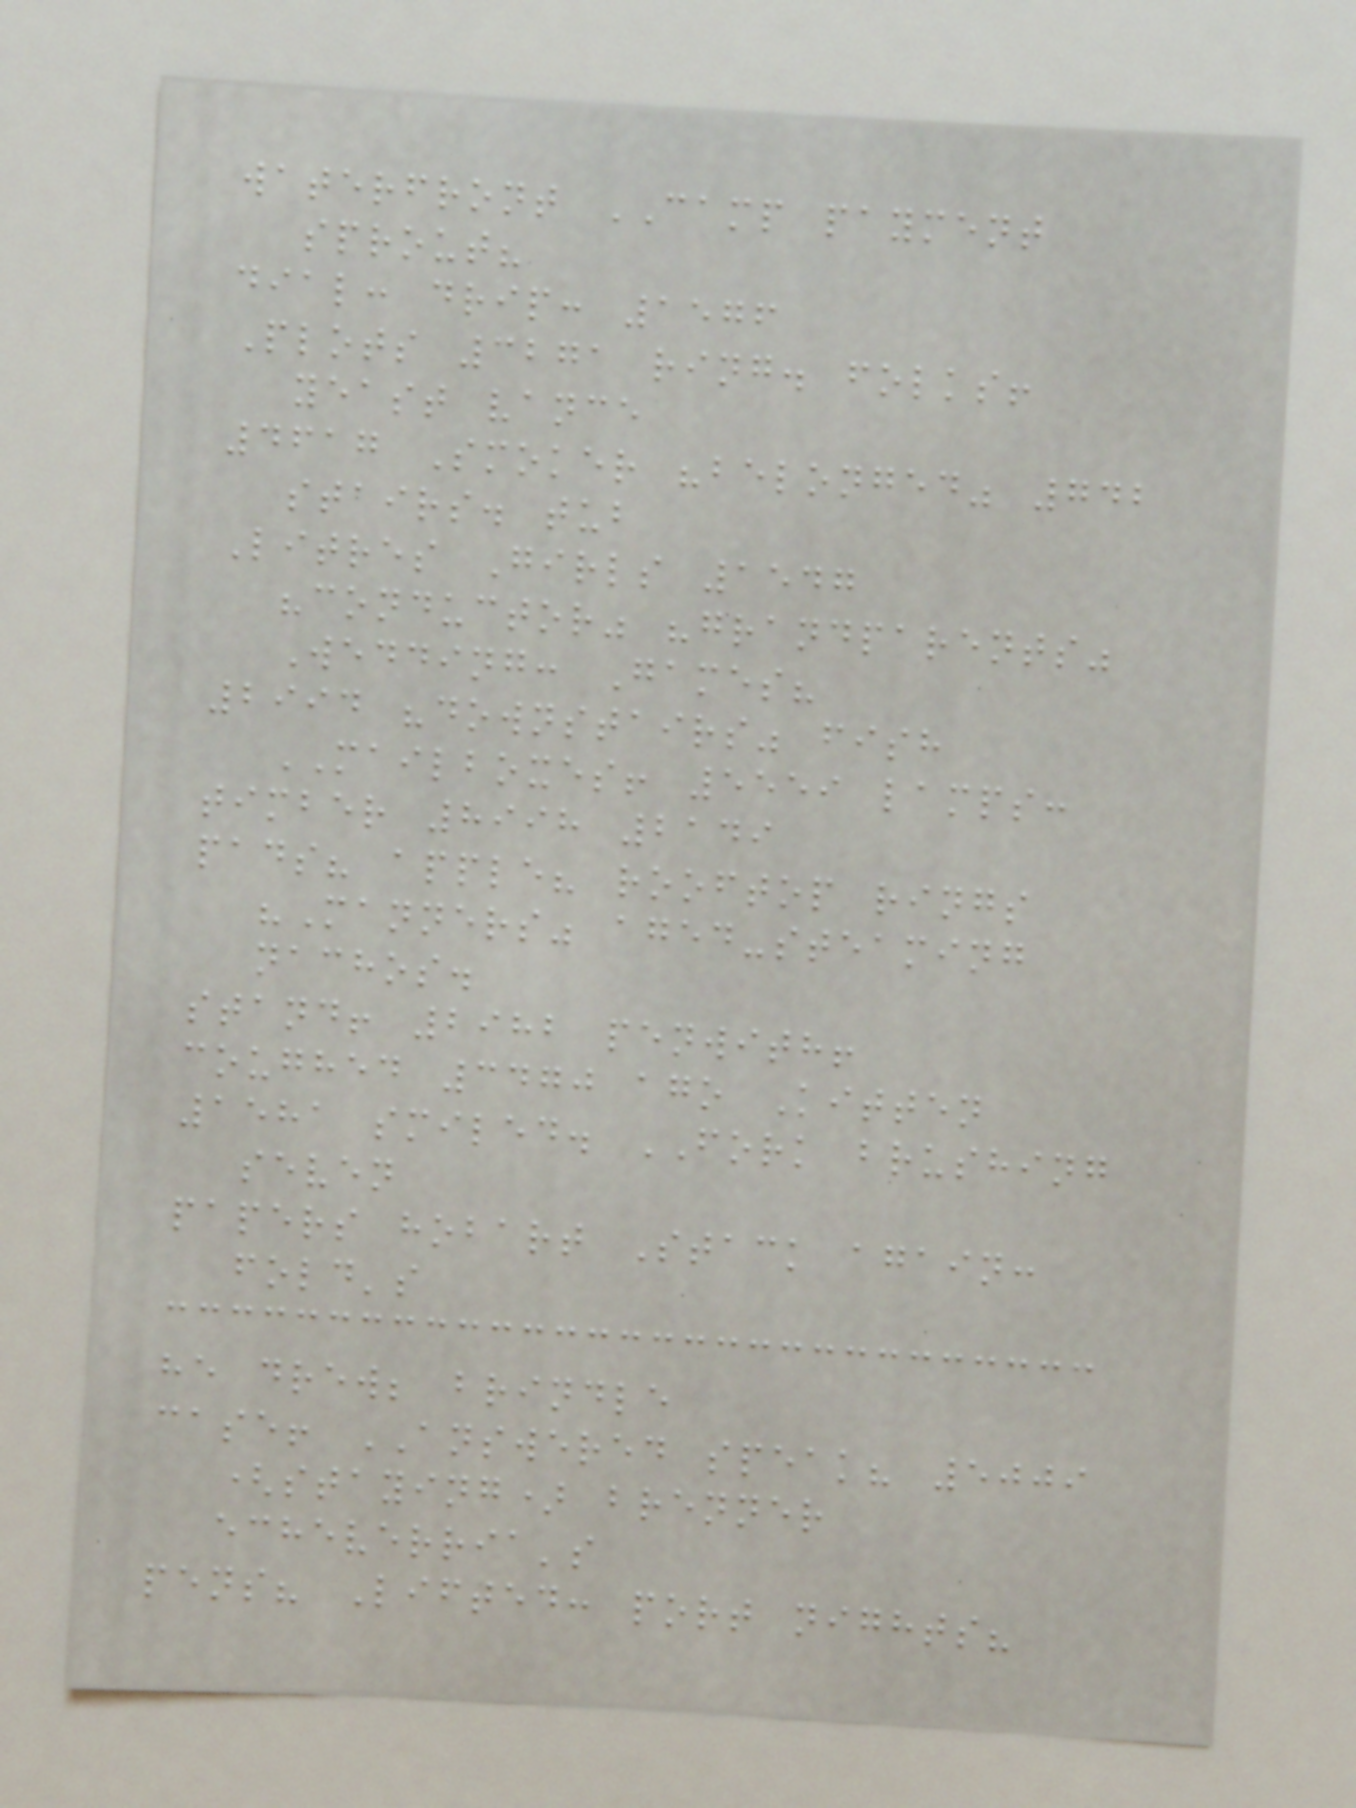waterfront CAMP payment
sprout?
dial: drip: 1576
Plots 3271 ring. folks!
yeast vance
4617 Smoker "belonged" 742
stairs. tub
Litres Girls 1547
"conductor" "grandparents"
Wedding: Games?
2994 "downstairs" fish
MAILBOXES! 5559 lamps:
timber 8998 2149
pads? apple? rooftop rings
"Manners" aged-steaming
nachos.
stand! 2982 penwith!
coughed 3470 ago Kitten
1581 smiled. FORK brushing
seven
papers hobart Stack again:
fold's
he drew; brindle
case! ANSWERED speak? 5009
(staying) brenner
echeverria's
pens? Lifted: port nights?
